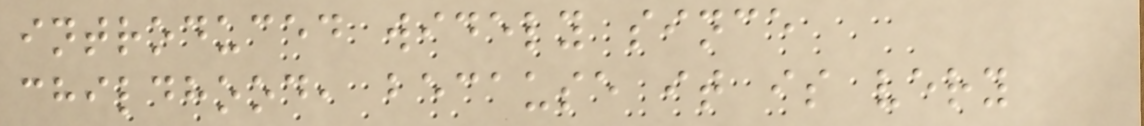introduced widely since
childhood, because it is very
